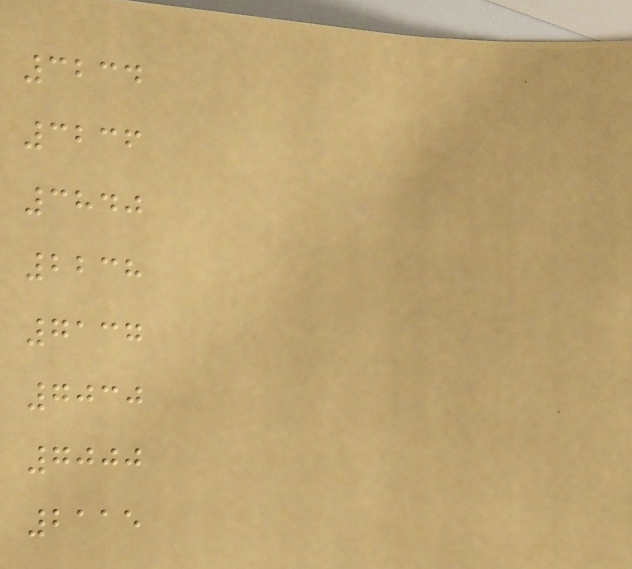3234
3236
3840
2238
7137
7030
7000
2115
